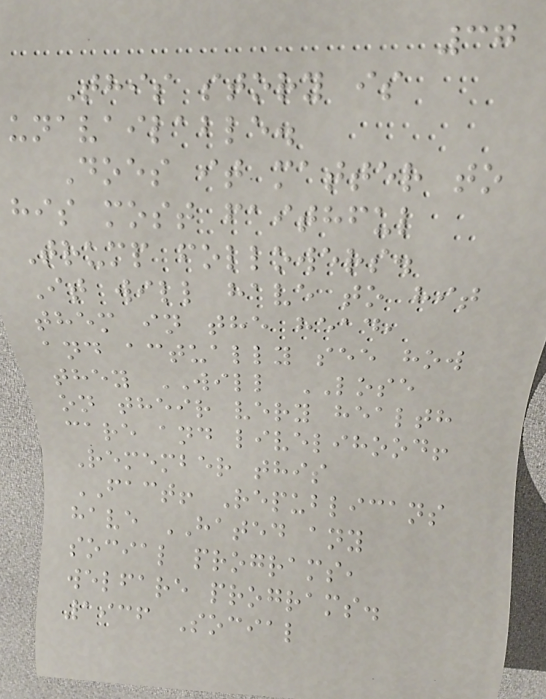37
This story is
unavailable.
Does it matter to
his most faithful
Trump followers.
It will have to hit
them in the head,
and actually see how
they WILL LOSE
on their very health
care and livelihood!
Remember this
FACT! Republicans
have HATED any
social programs,
welfare programs.
1936 Social
